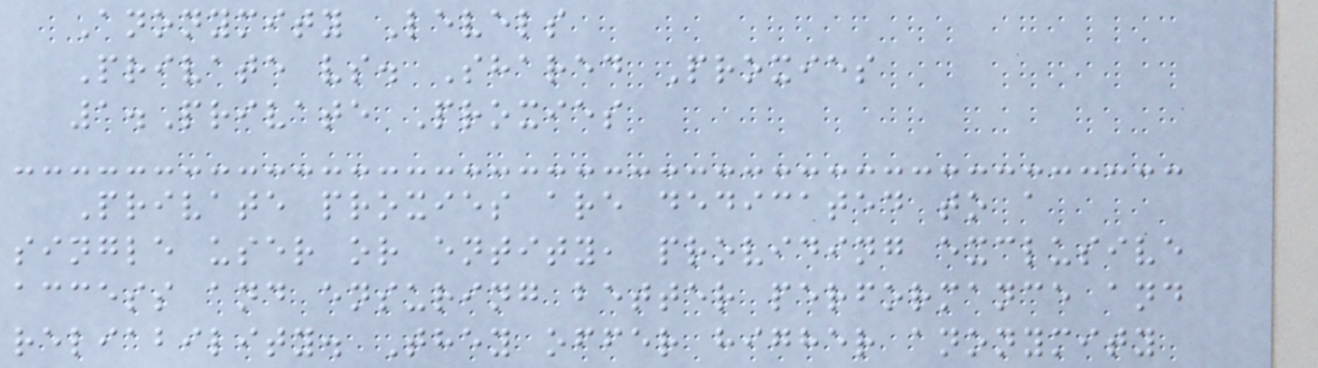Anonymity Levels
Private vs. Shared Proxies
1.Private Proxies
Private proxies are dedicated to a
single user or entity, providing exclusive
access and ensuring better performance and
reliability. They offer higher anonymity
